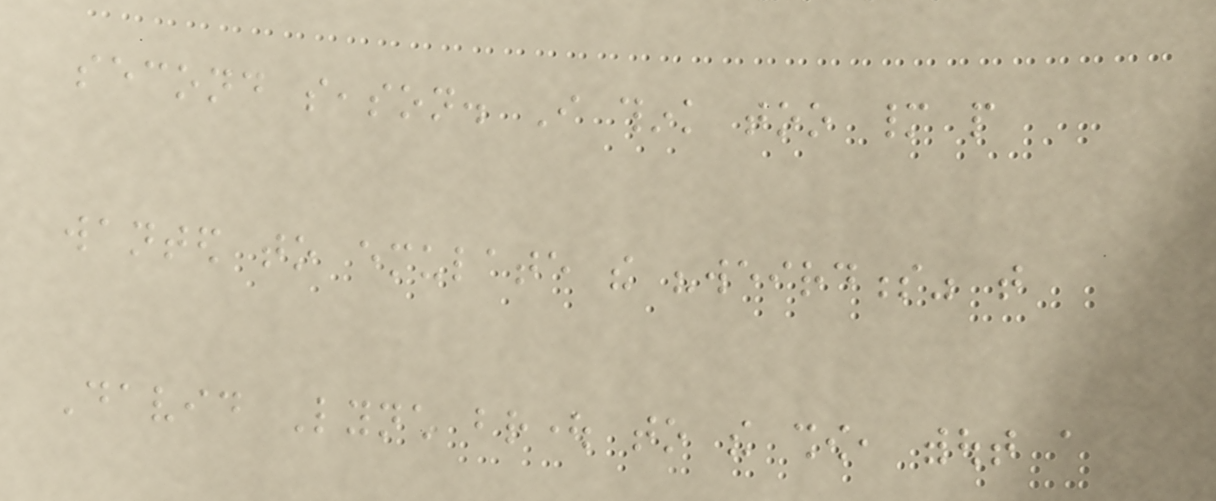second season. I think too many people
wanted to emulate the "weirdness" that
David Lynch brought to the show, without a
